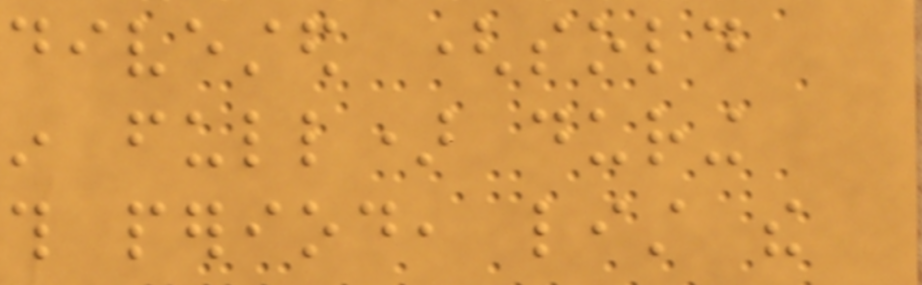divested (sold
in full) during
this period, list the
